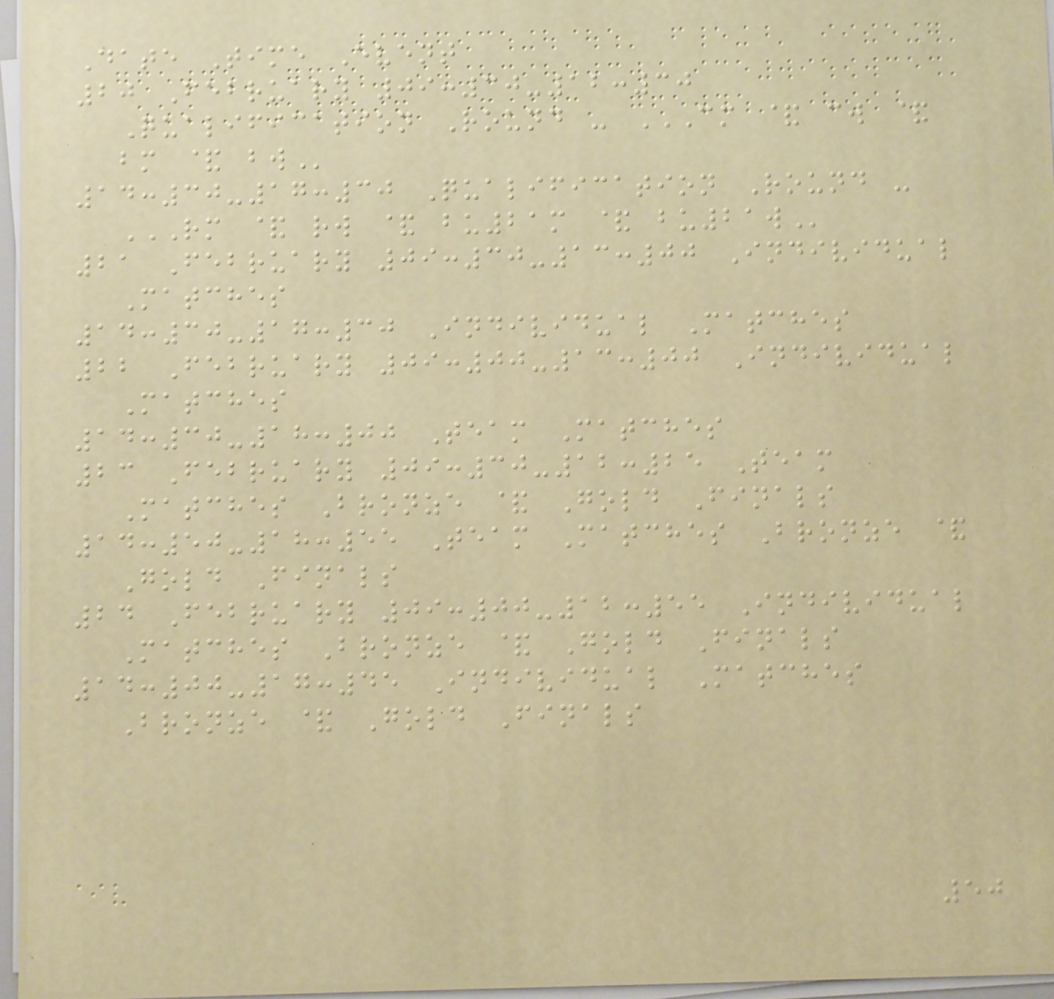Date Time Event
20 February 09:30-12:30
Qualification Round - CM & CW &
BM & BW
14:30-17:30 Qualification Round -
RM & RW & BU21M & BU21W
21 February 09:30-13:00 Individual
Matches
14:30-17:30 Individual Matches
22 February 09:00-13:00 Individual
Matches
14:30-18:00 Team Matches
23 February 09:30-12:25 Team
Matches Bronze & Gold Finals
14:50-18:55 Team Matches Bronze &
Gold Finals
24 February 09:00-12:55 Individual
Matches Bronze & Gold Finals
14:00-17:45 Individual Matches
Bronze & Gold Finals
50
